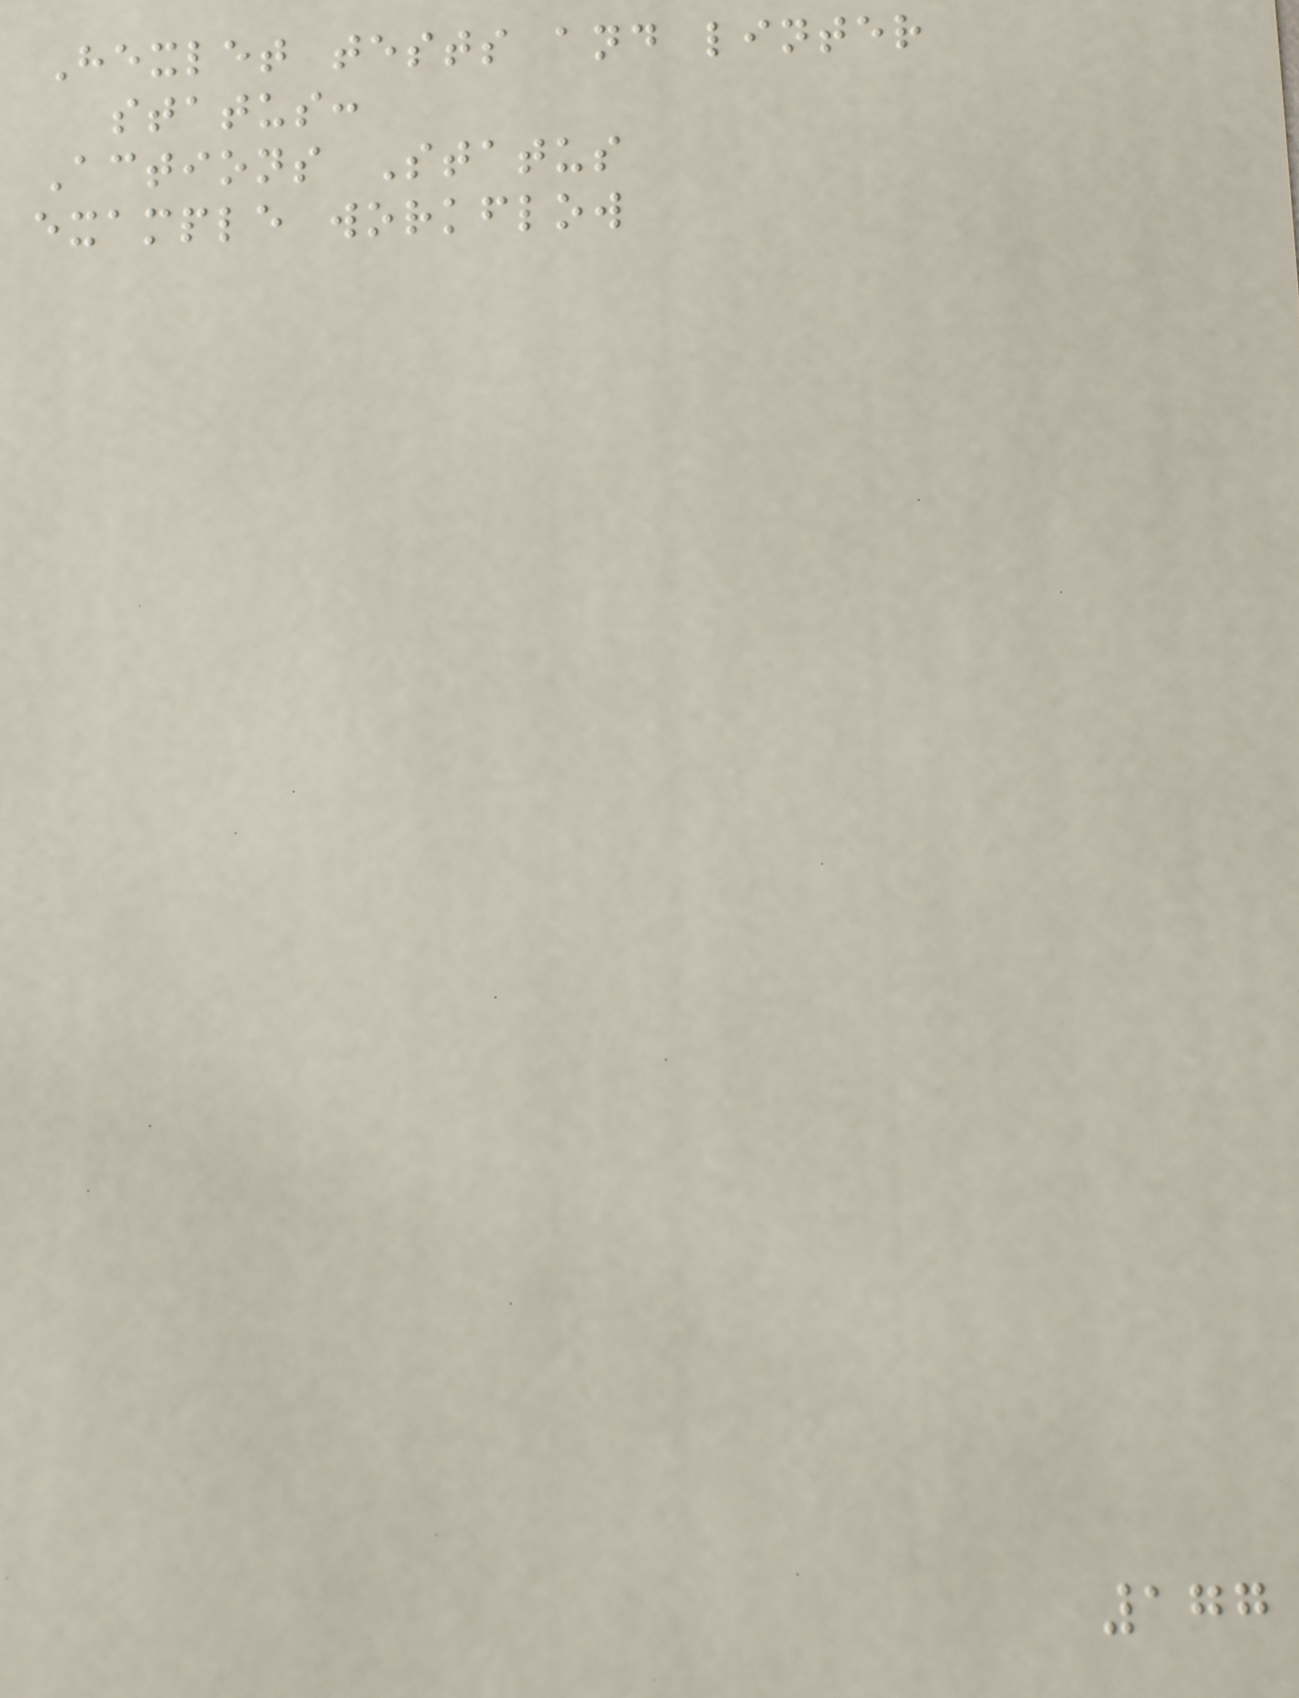Hexlet tests and linter
status:
Actions Status
example workflow
177
